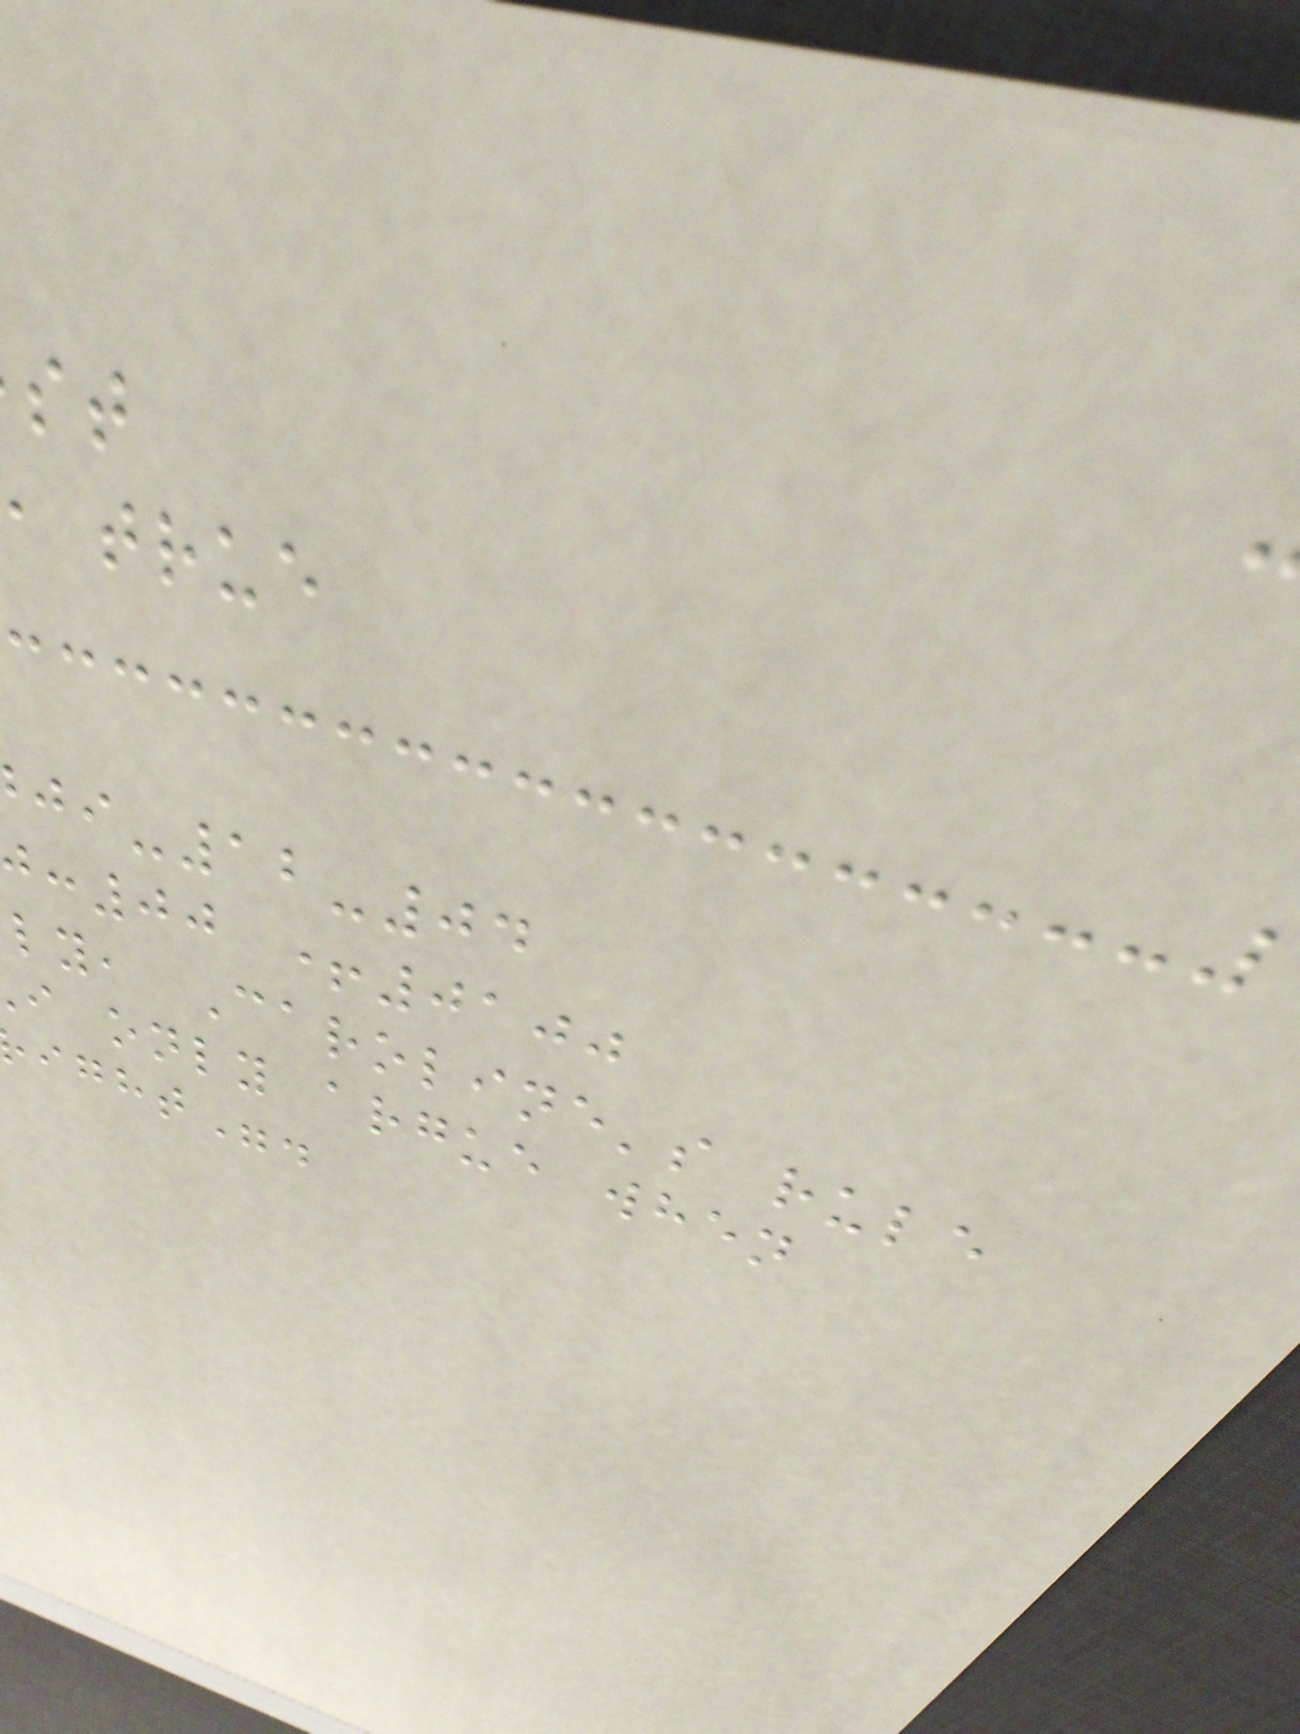true
-12-04
:00 +0100
ly, Caroline's rule
i only argue when
ight".
